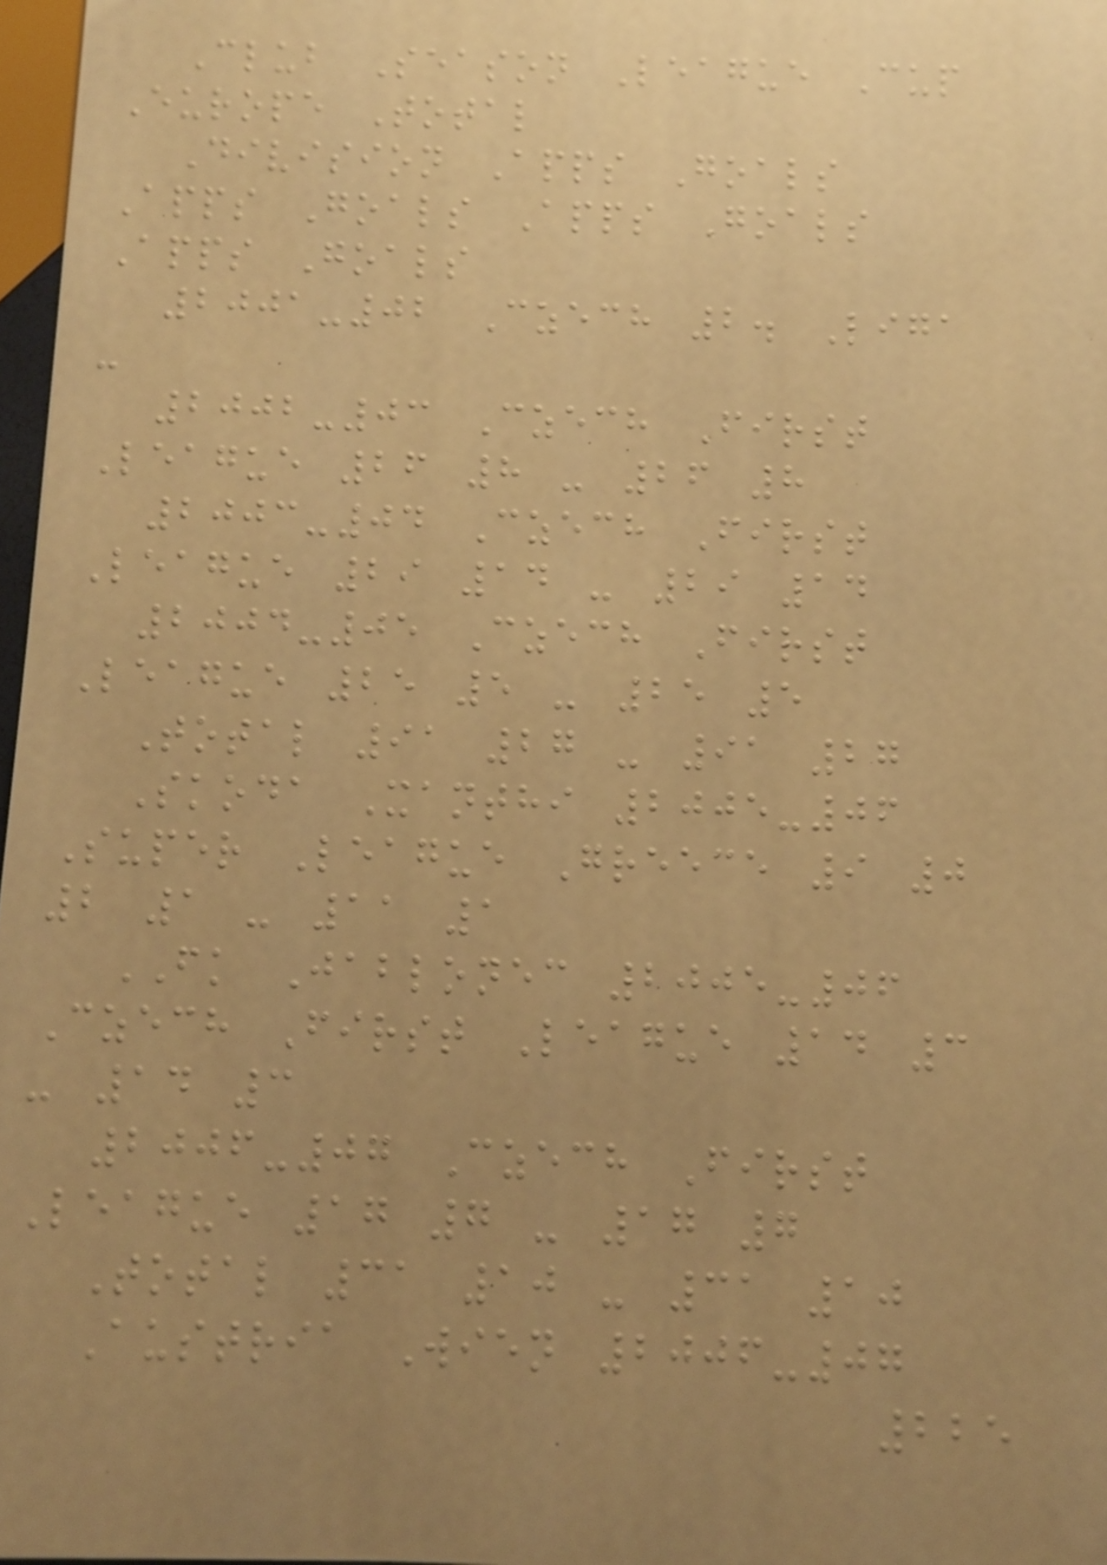Club Season League Cup
Europe Total
Division Apps Goals
Apps Goals Apps Goals
Apps Goals
2001-02 Czech 2. Liga
-
2002-03 Czech First
League 26 8 - 26 8
2003-04 Czech First
League 29 14 - 29 14
2004-05 Czech First
League 25 5 - 25 5
Total 91 27 - 91 27
Skoda Xanthi 2005-06
Super League Greece 9 0
2 1 - 11 1
FK Jablonec 2005-06
Czech First League 14 3
- 14 3
2006-07 Czech First
League 17 7 - 17 7
Total 31 10 - 31 10
Austria Wien 2006-07
225
